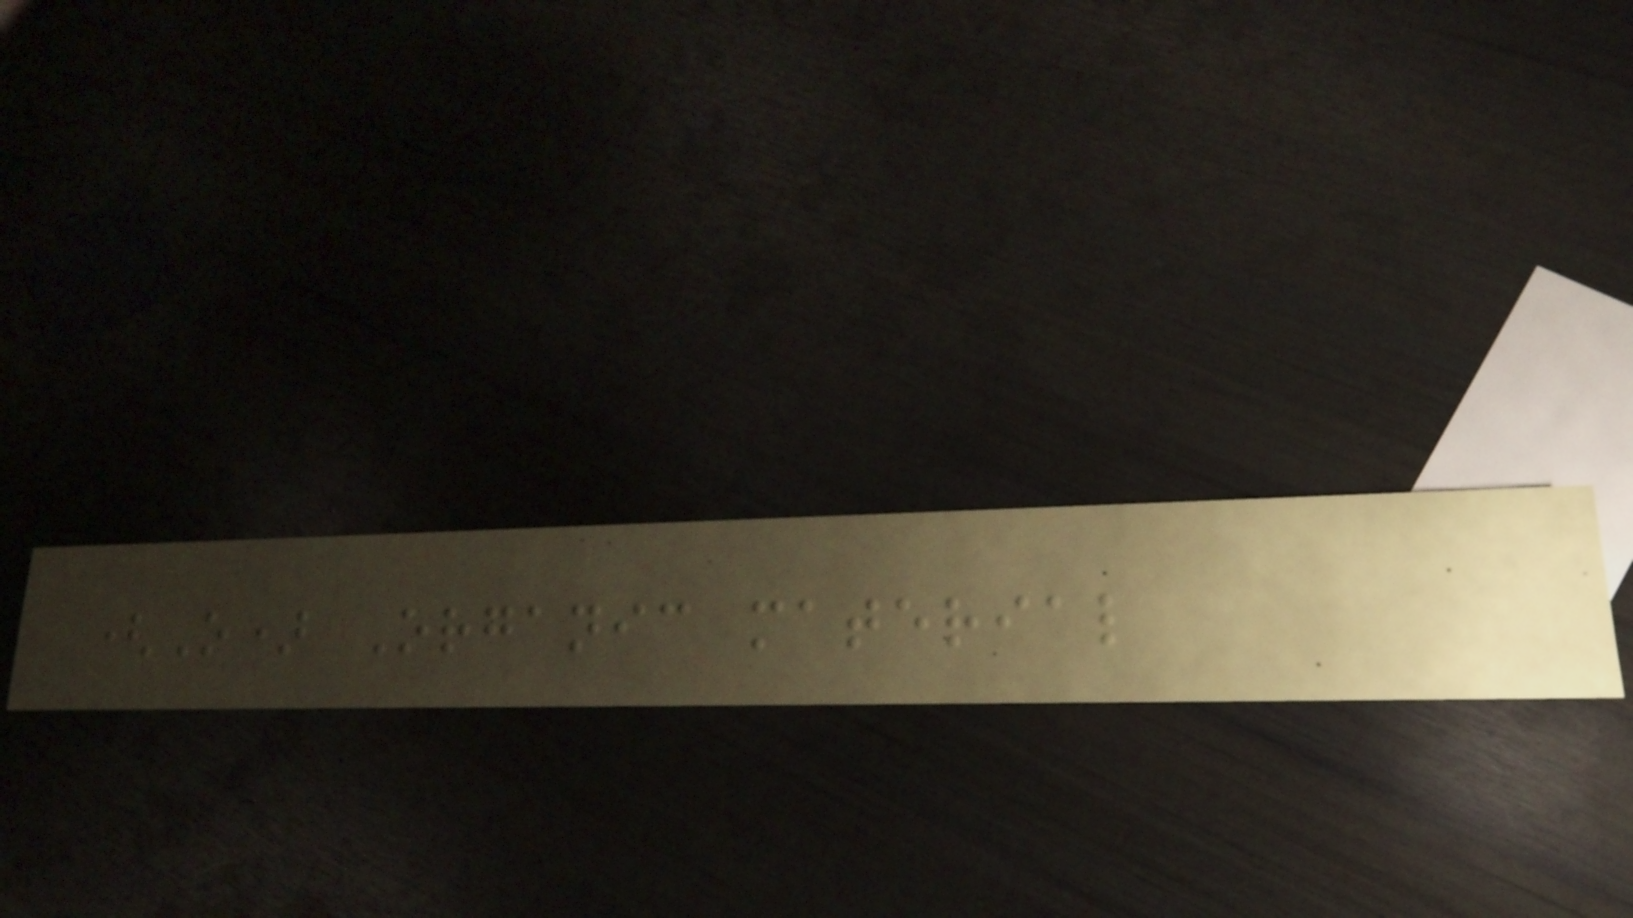(O) Organic material
